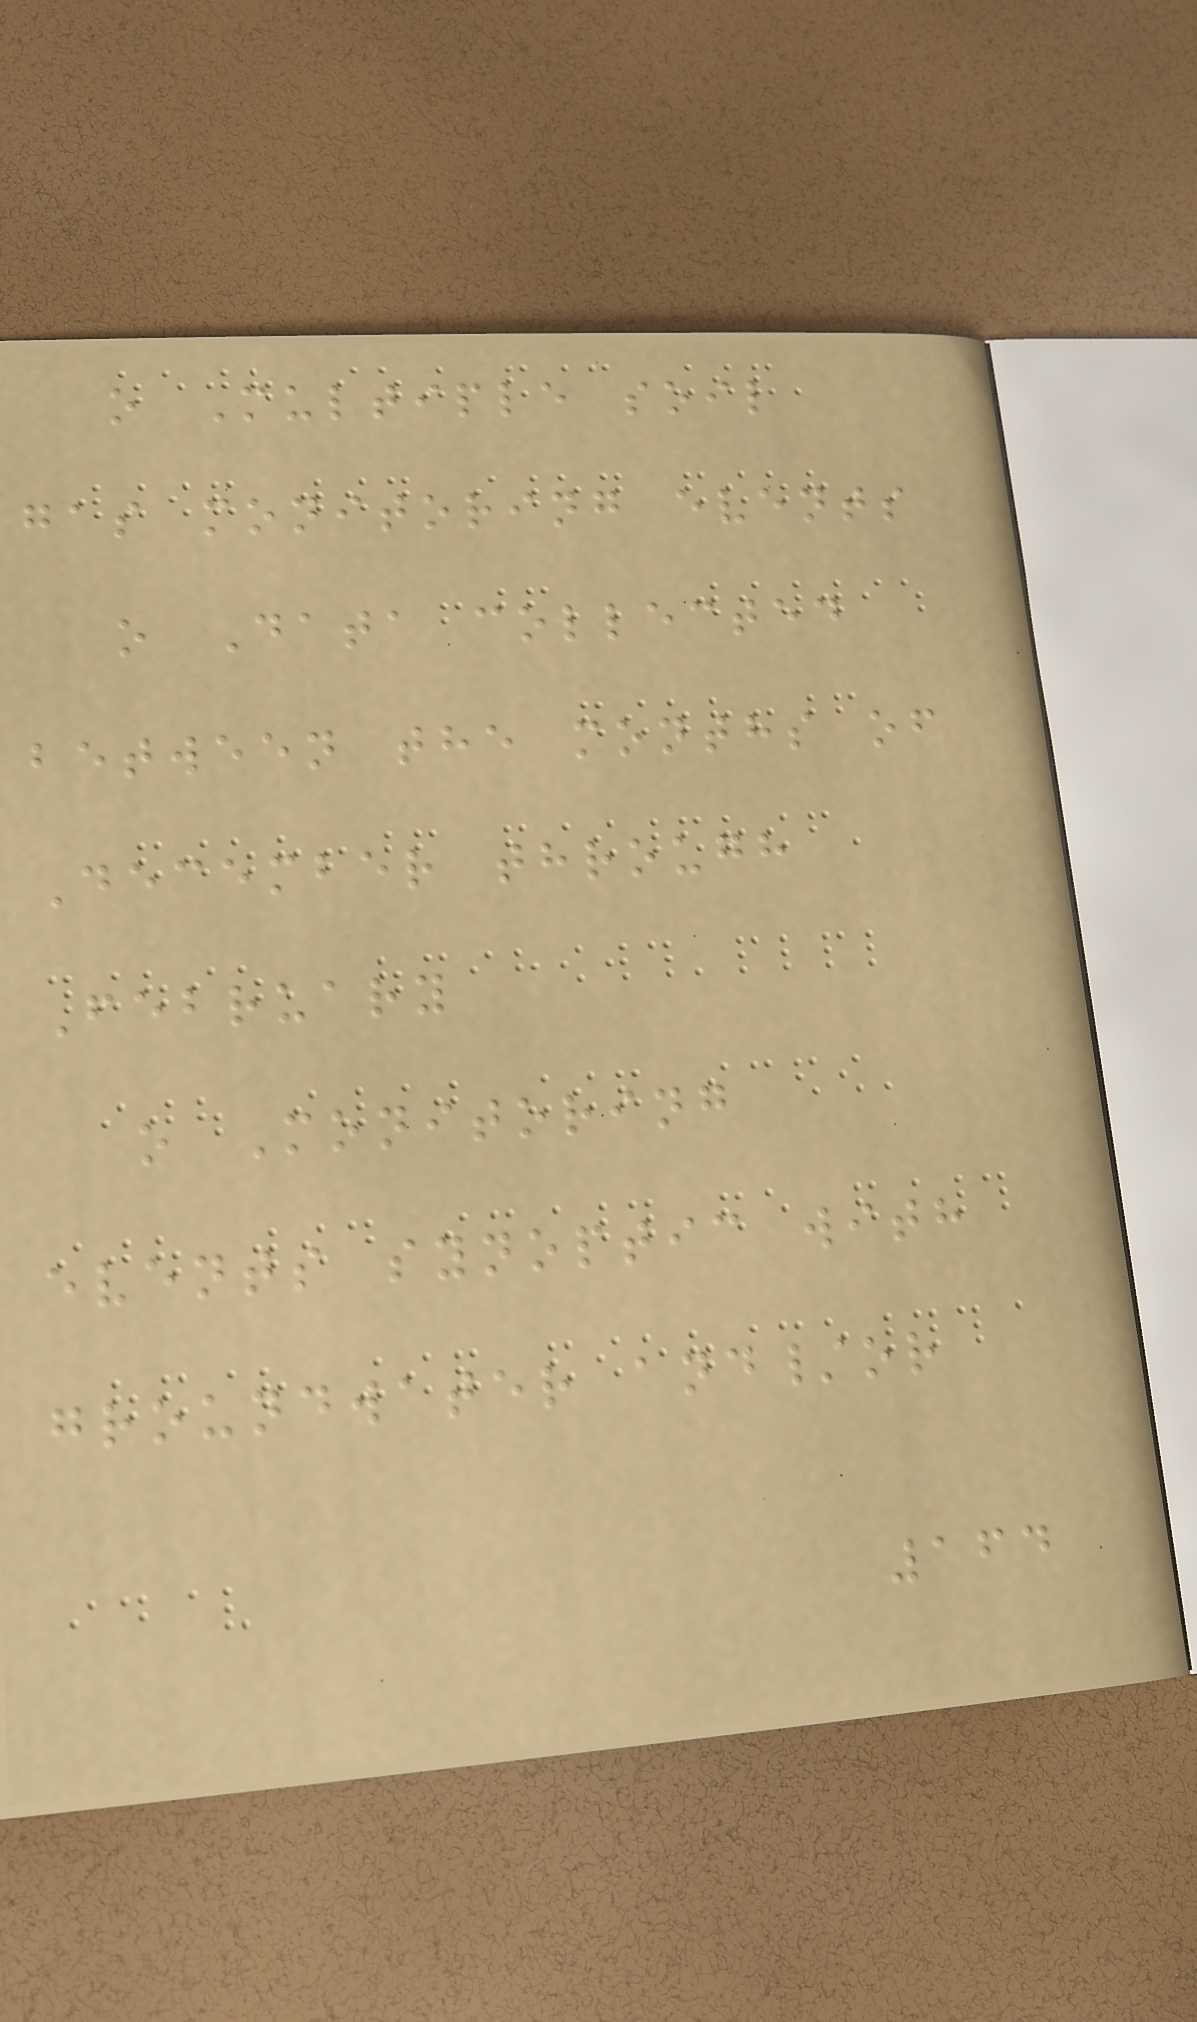o Multiple soil
gas monitoring events
o Data collected
between the months of
December through
February
o Monitoring
events synoptic with
groundwater and/or
164
